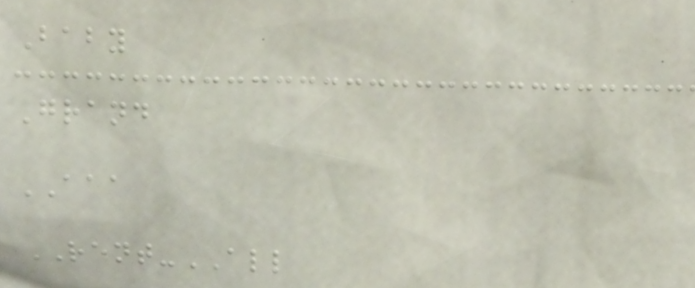Baby
Grand
AAA
RENT-ALL
